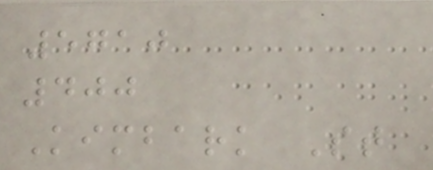5710
400
Kimbark St
